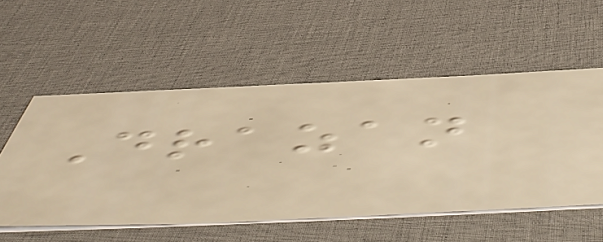Drazan
